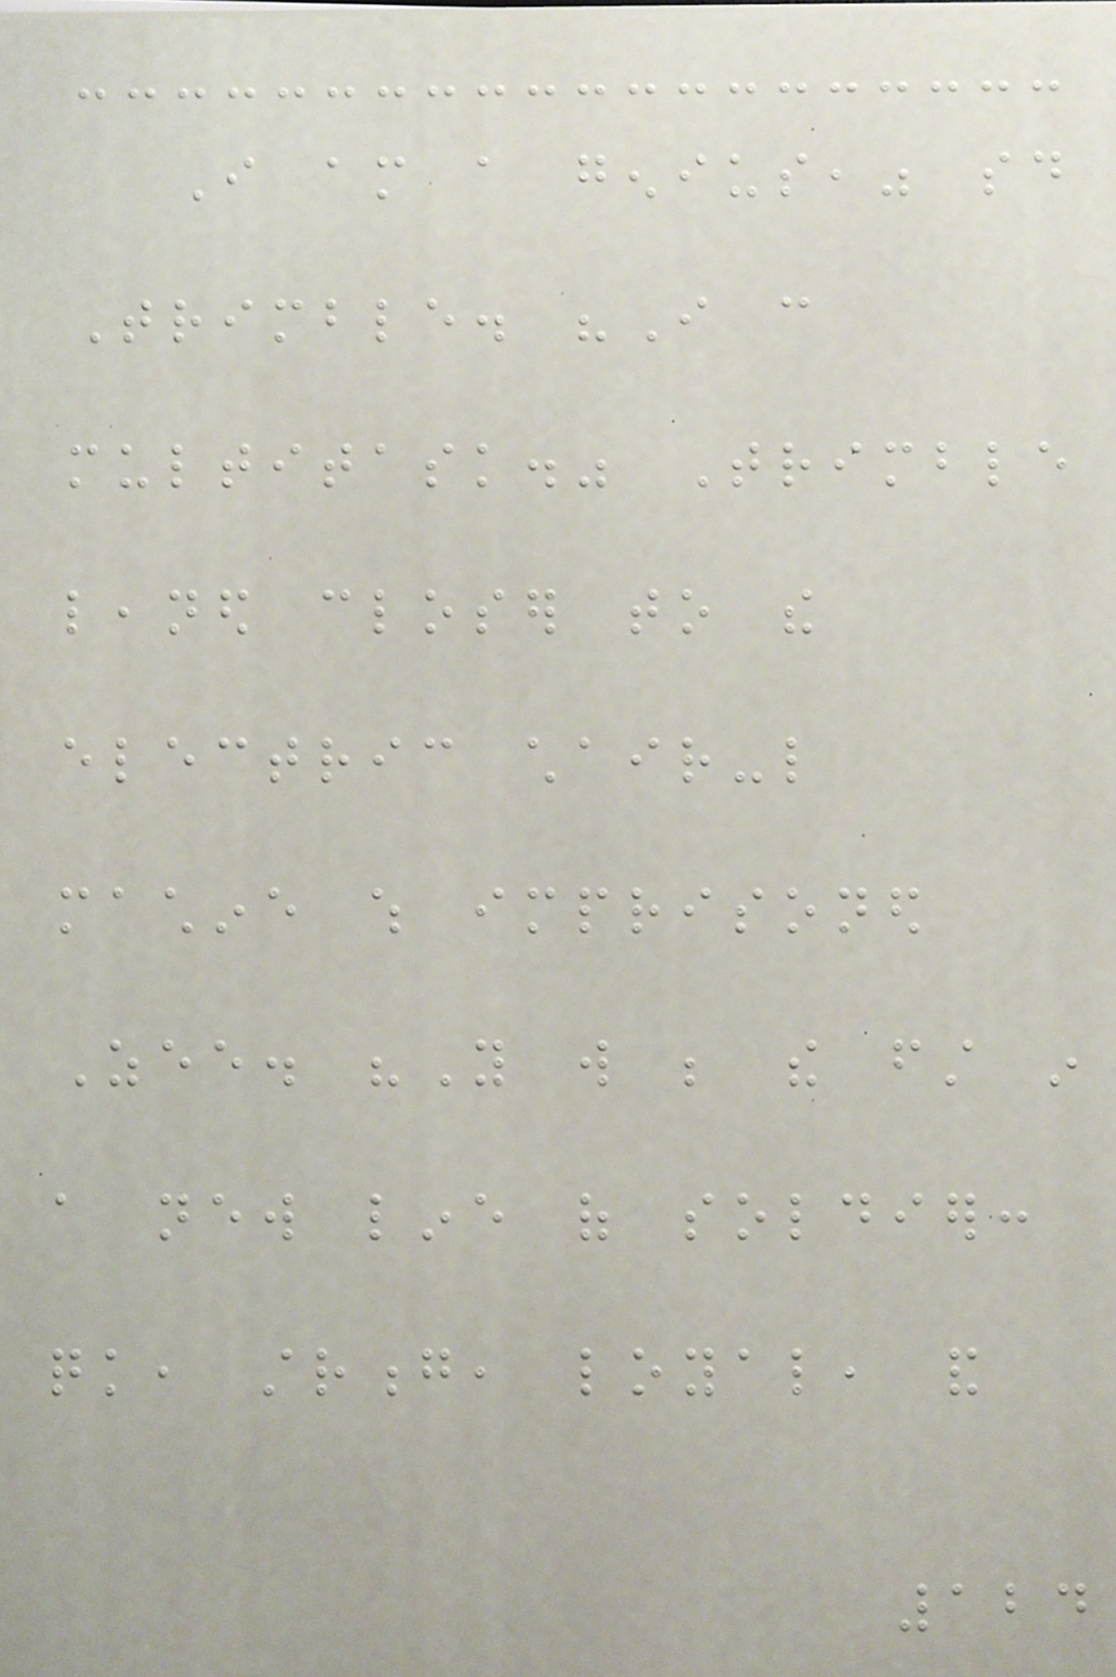I am a genius," said
Trimble. "I can
multitask." Trimble
leaned closer to the
electric chair-like
machine which imprisoned
Zee. "You will be the first in
a new line of soldier:
quick, strong, loyal, and
124
